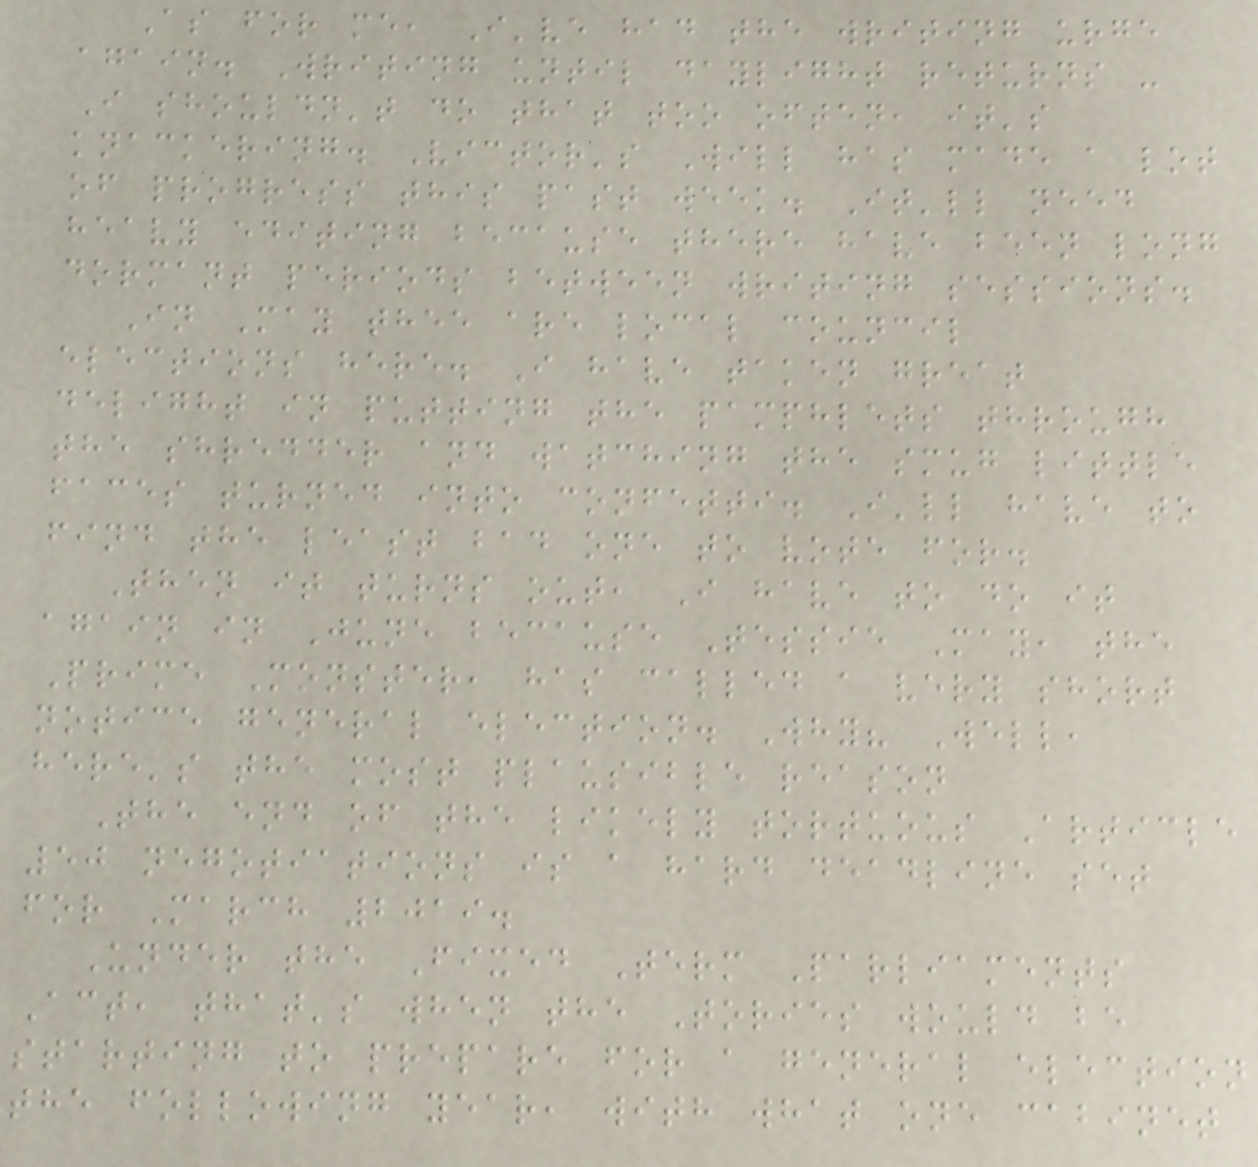As for me, I've had the writing urge
again. Writing until daylight returns -
I shouldn't do that too often, it's
knackering. Victor's Will has made a lot
of progress this past week. It'll need
heavy editing because there have been long
dormant periods between writing sessions.
In May thee are local council
elections here. I have taken great
delight in putting the pamphlets through
the shredder and watching the smug little
faces turned into confetti. I'll have to
find the least bad one to vote for.
Then it turns out, I have to do it
again in June because Tessie May, the
Prime Monster, has called a very short
notice general election. Why? Well,
here's the most plausible reason
The end of the likely tortuous Article
50 negotiations is a hard deadline set
for March 2019.
Under the Fixed Term Parliaments
Act, that's when the Tories would be
starting to prepare for a general election
the following year, with what one cabinet
